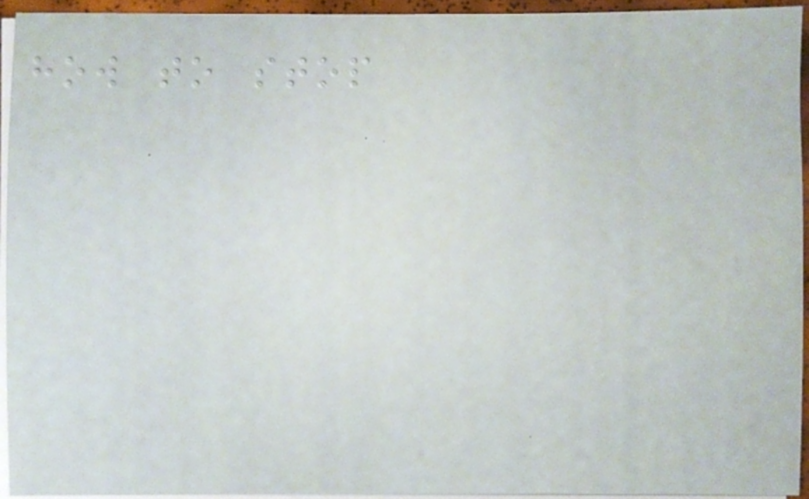how to stop
